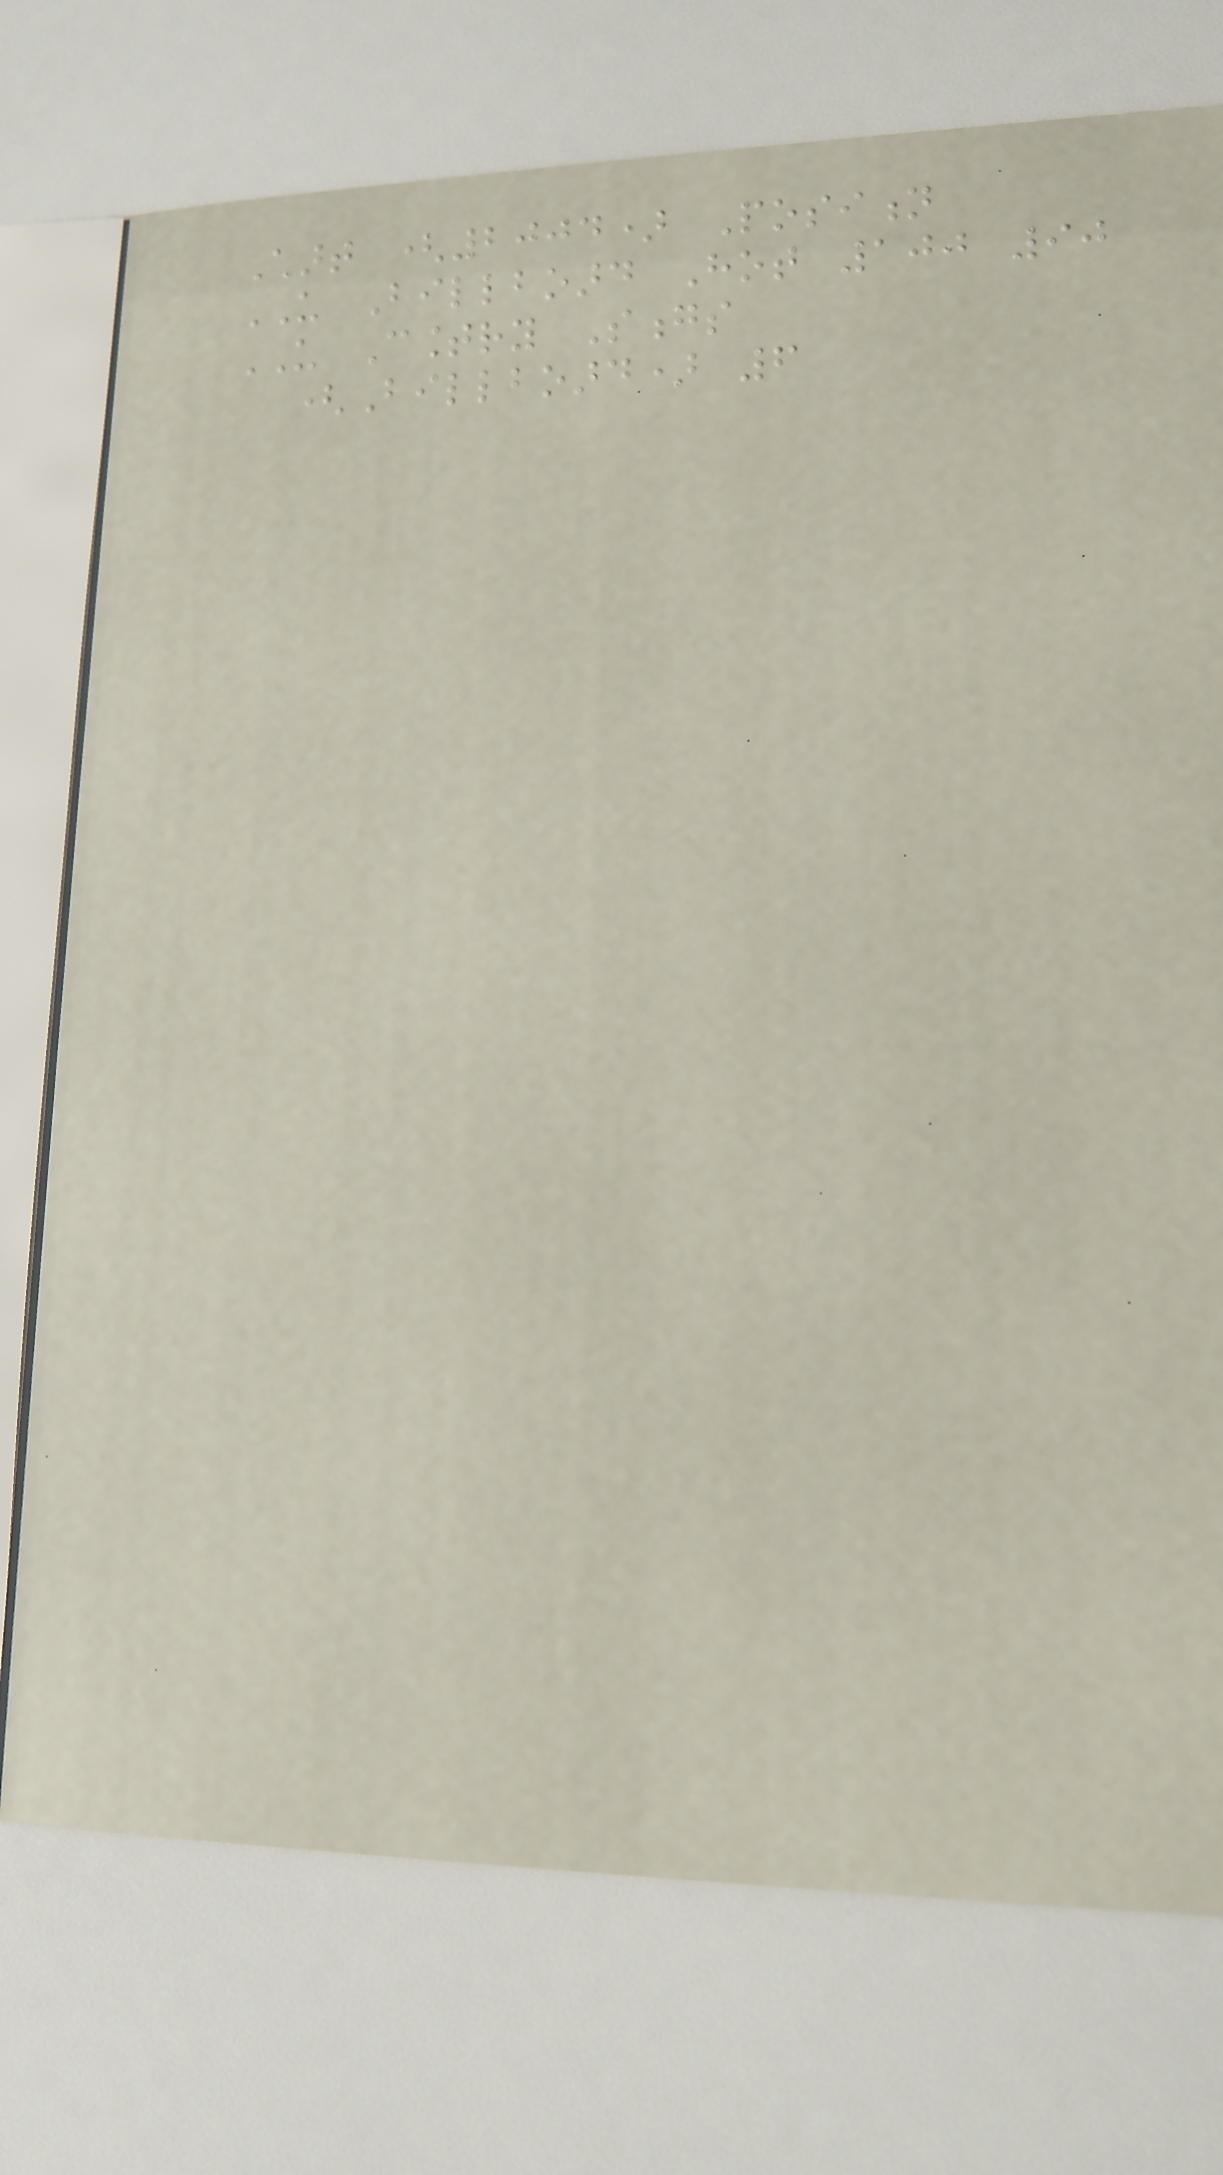Chart (2004) Position
US Billboard Hot 100 90
US Country Songs
(Billboard) 6
